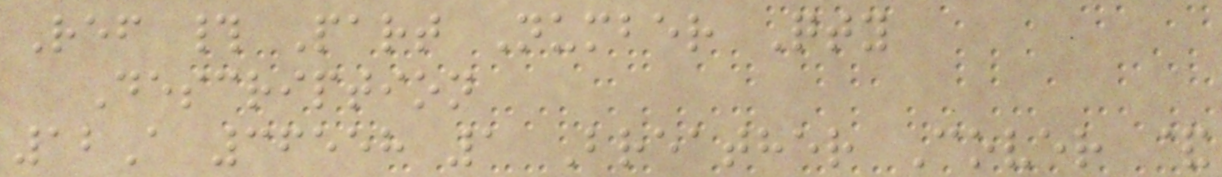Ref # Part Number Qty
Description
12A 36558 1 Breather Cover &
